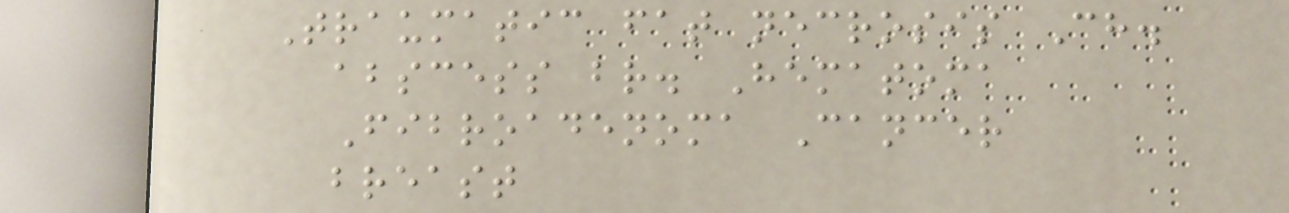Traumatic fat necrosis Ch.
abscess br. Hematoma
Fibroadenoma Cancer
breast
